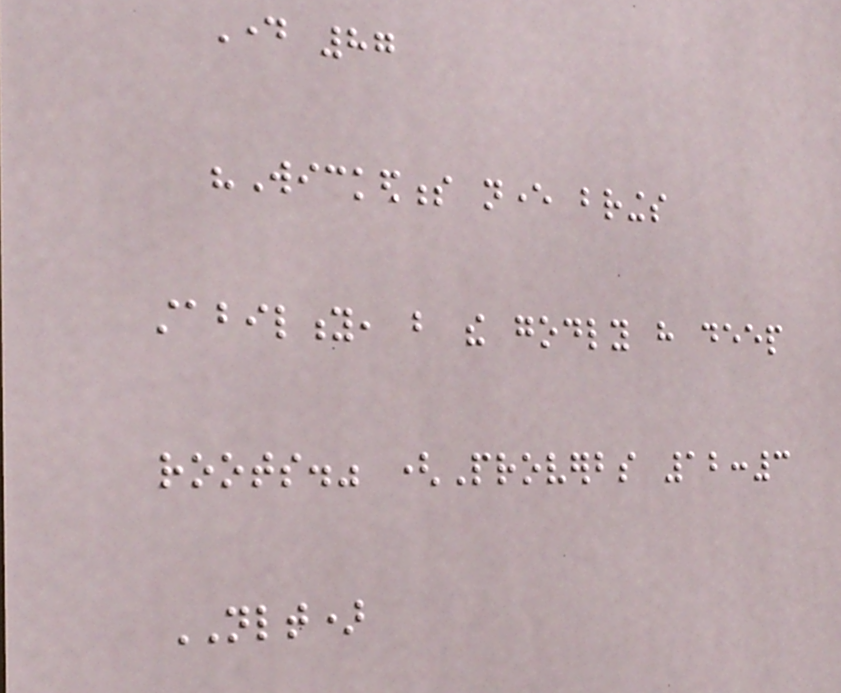Day 87
"Wickedness never brings
stability, but the godly have deep
roots." (Proverbs 12:3
NLT)
